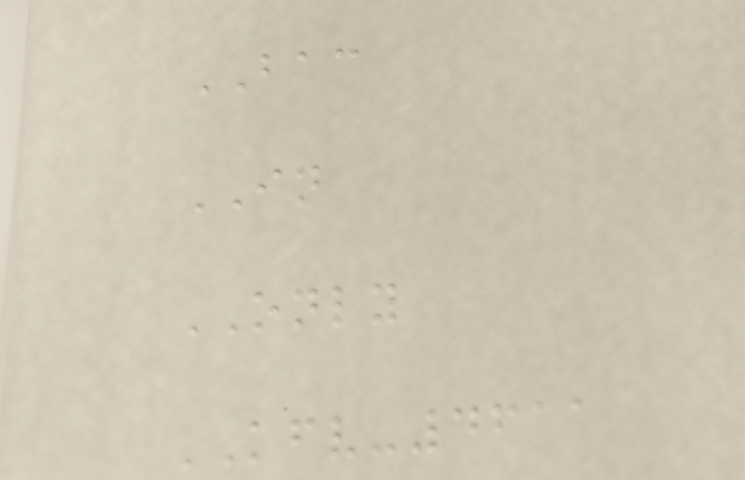BAC
IN
ONLY
KFV-4611
